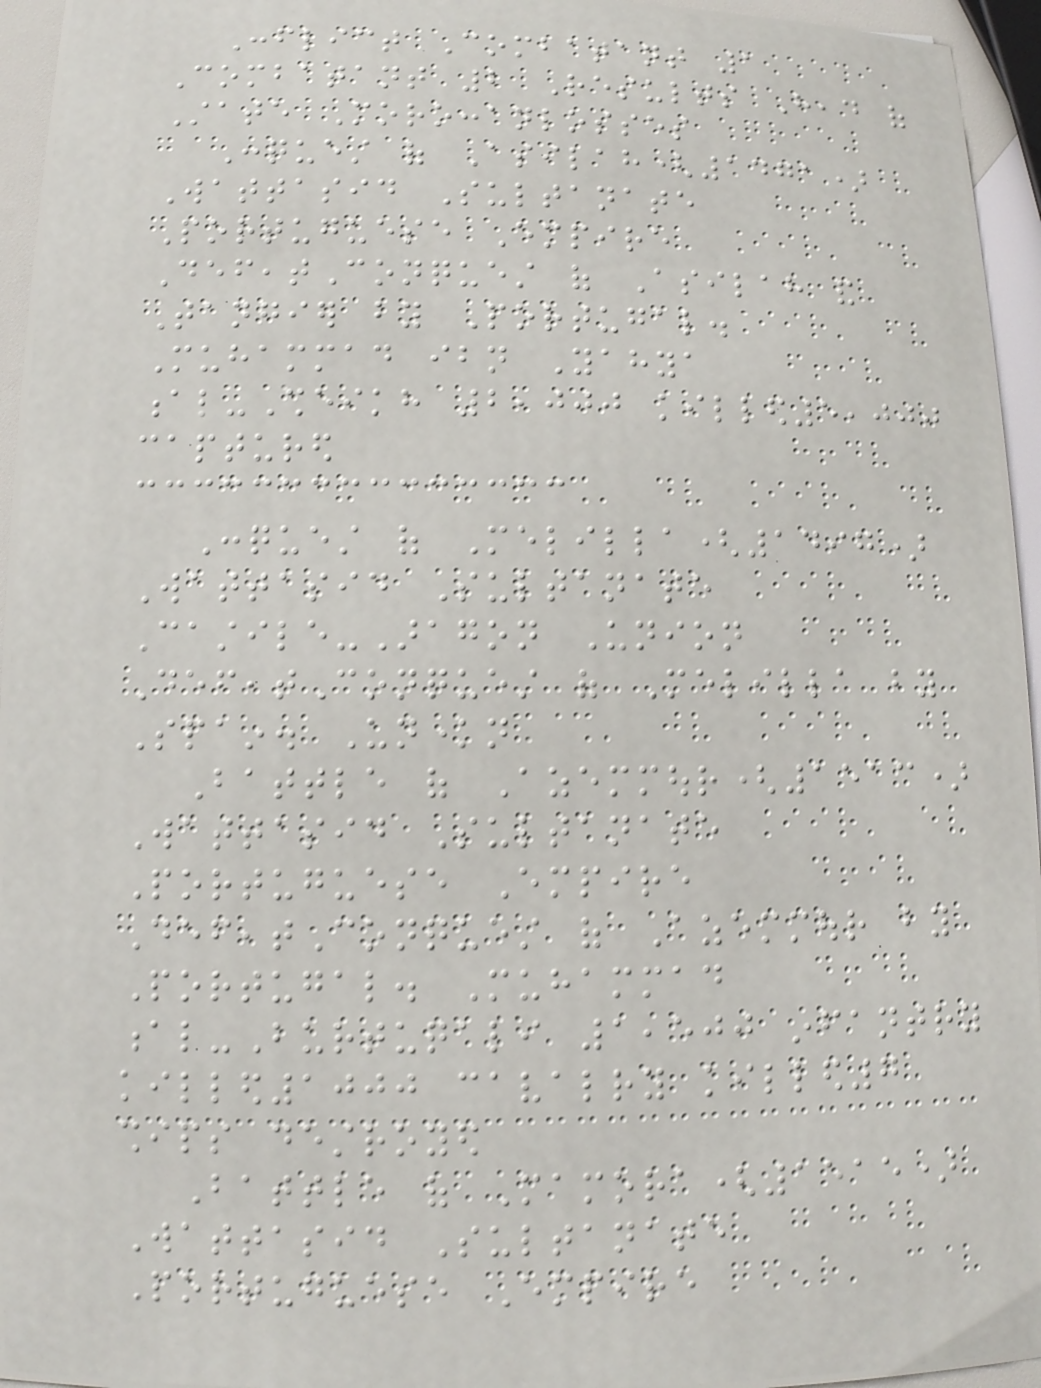Conflict Combatant 1
Combatant 2 Results Head of
State Moroccanlosses
Conquest of Asilah(1471)
Wattasid Sultanate
Portuguese Empire
DefeatConquest of Asilah and
Tangier by Portugal.
Muhammad ibn Yahya
al-Sheikh 2,000 killed5,000
captured
Conquest of Melilla(1497)
Wattasid Sultanate
Castile-Aragon Union
DefeatConquest of Melilla by
Spain. Unknown
Battle of Azemmour(1513)
Wattasid Sultanate
Portuguese Empire
DefeatConquest of Azemmour by
Portugal. Muhammad
al-Burtuqali 1,500 infantry
killed1000 cavalry killed7
ships destroyed
Battle of Mamora(1515)
Wattasid Sultanate
Portuguese Empire
